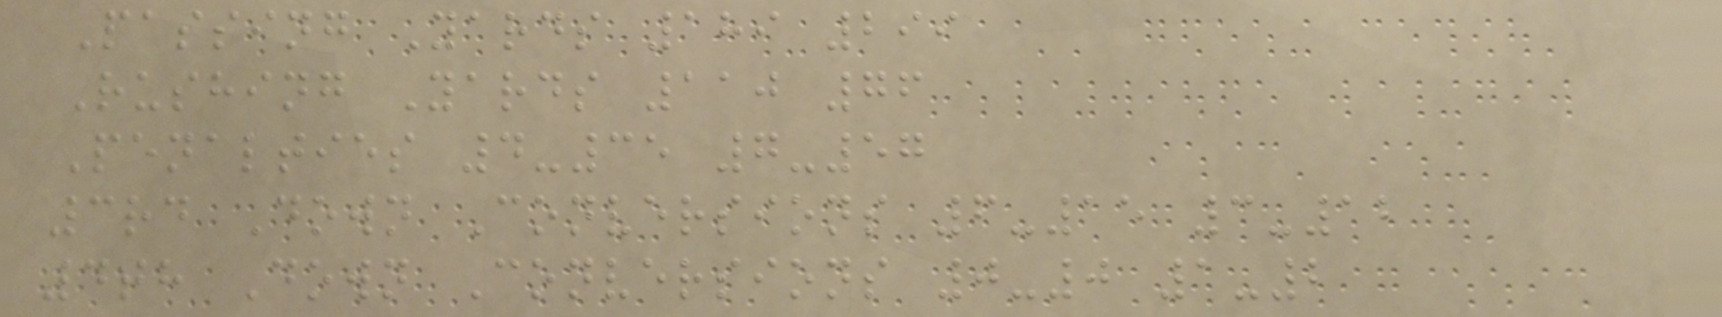Passing Yards 189 299
Rushing Yards 110 76
Penalties 4-35 7-57
3rd Down Conversions 6-15 3-12
4th Down Conversions 0-0 1-2
